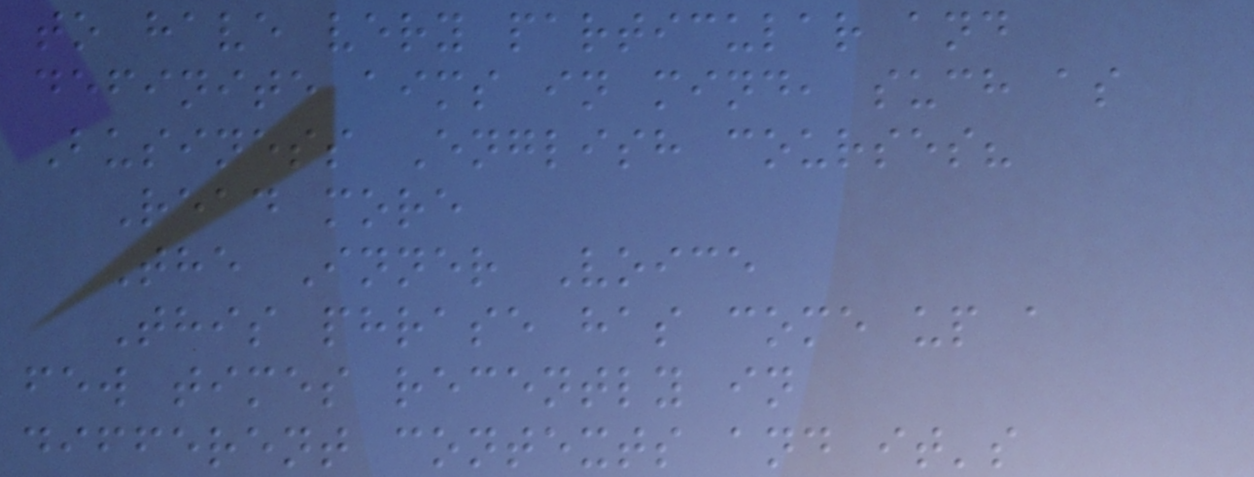to have very particular and
definite aims in mind, such as
Business English courses?
Read more
The Inner Voice
This phrase has come up a
few times recently in
different contexts and it's
